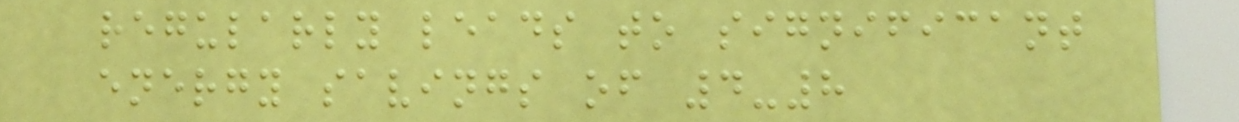regularly leads to significant
energy savings of 4-8
